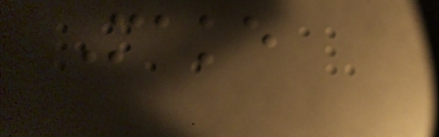Make
